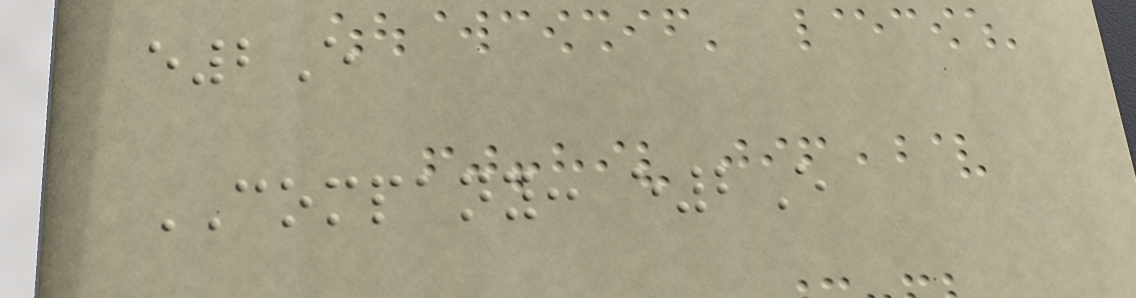e2E
COMPANY: e2E
